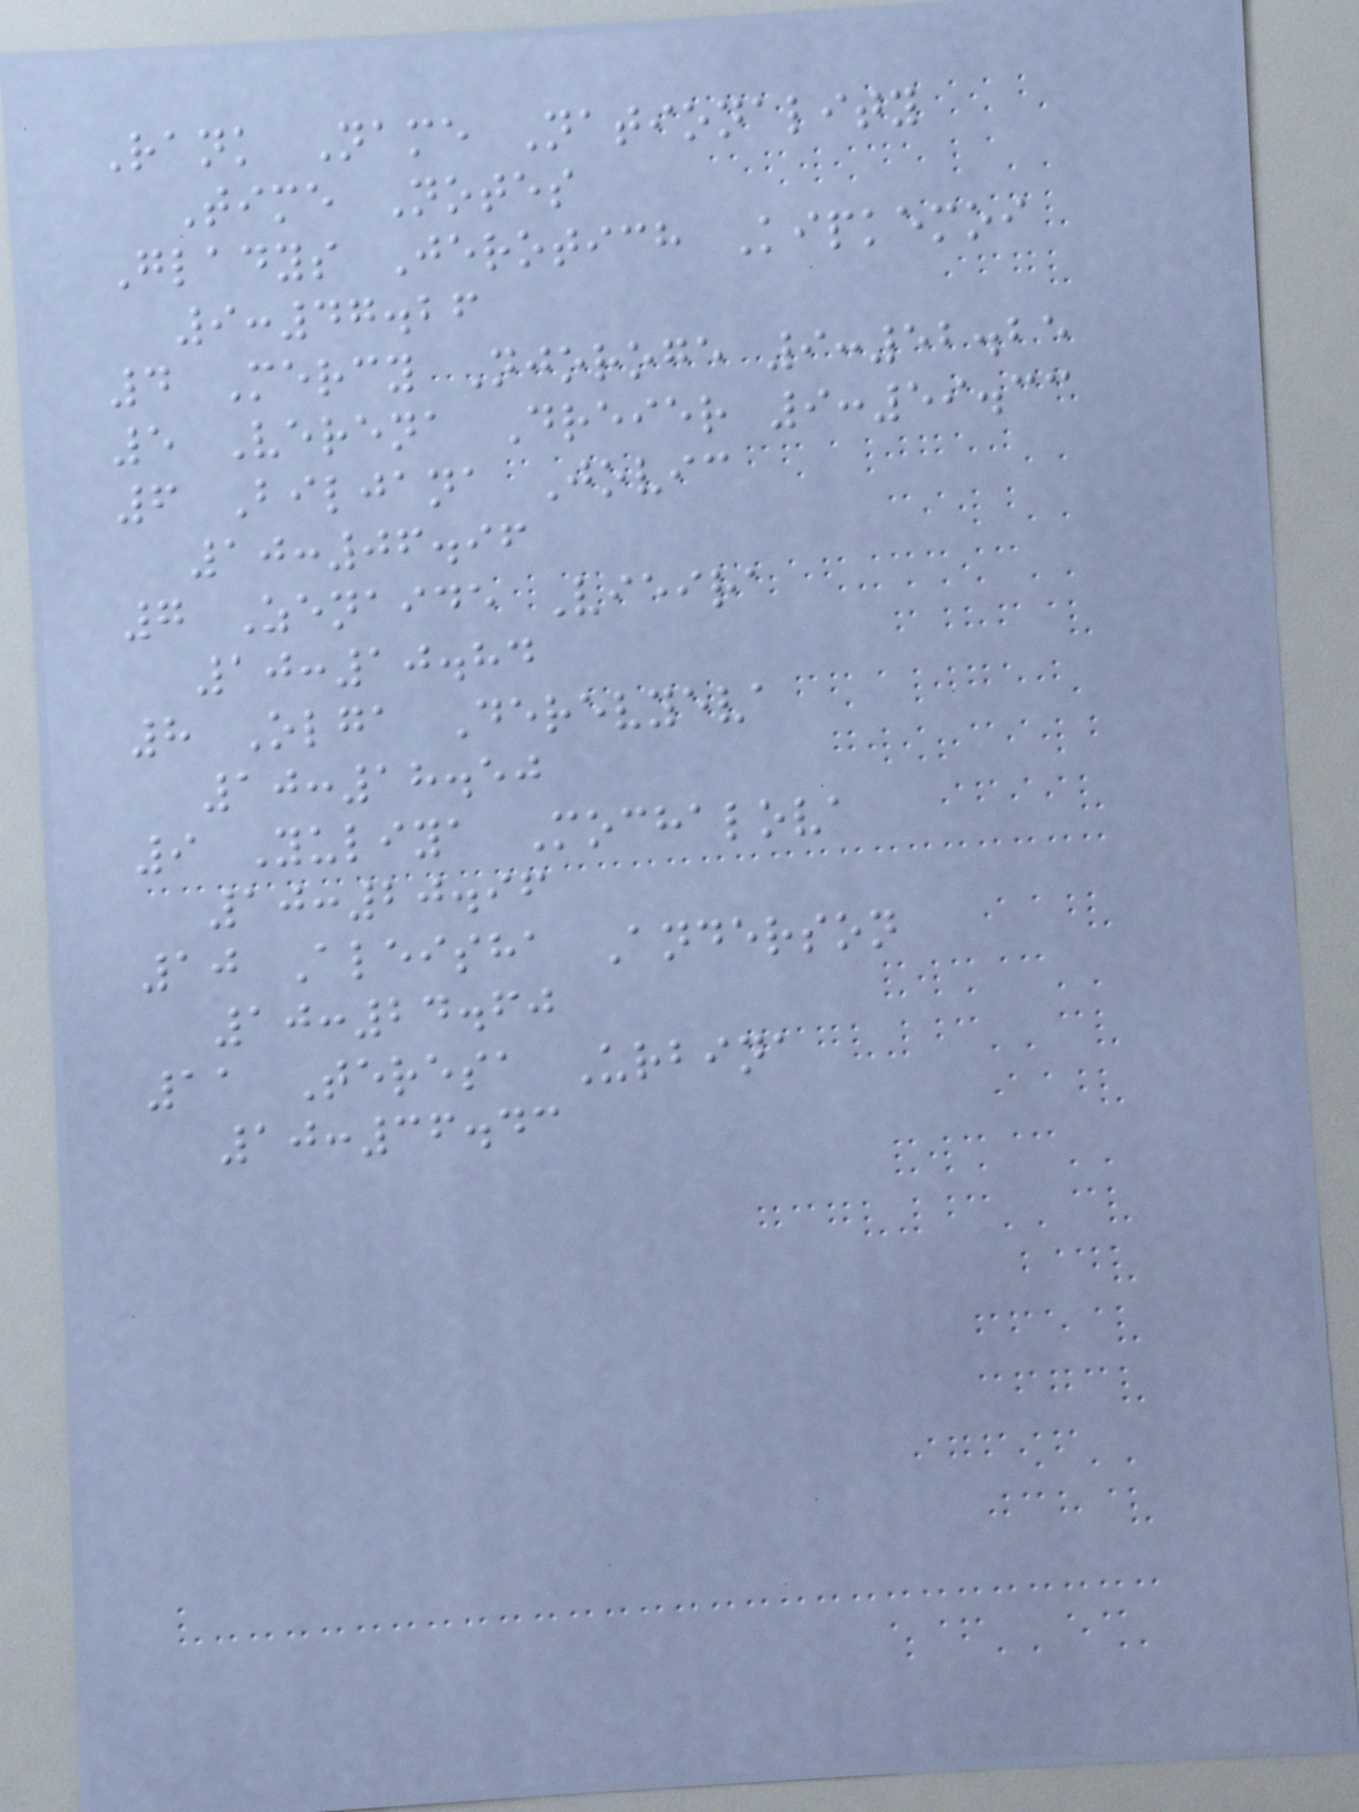Rank Name Nationality
Time Notes
Gladys Jerotich Kipkemoi
9:47.26
4 Mercy Njoroge 9:52.25
5 Verena Dreier 9:59.33
6 Biljana Jovic
10:06.96
7 Zenaide Vieira
10:10.84
8 Olga Derevyeva
10:18.50
9 Yuliya Mochalova
10:20.96
10 Aleisha Anderson
10:24.60
11 Teresa Urbina
10:36.43
